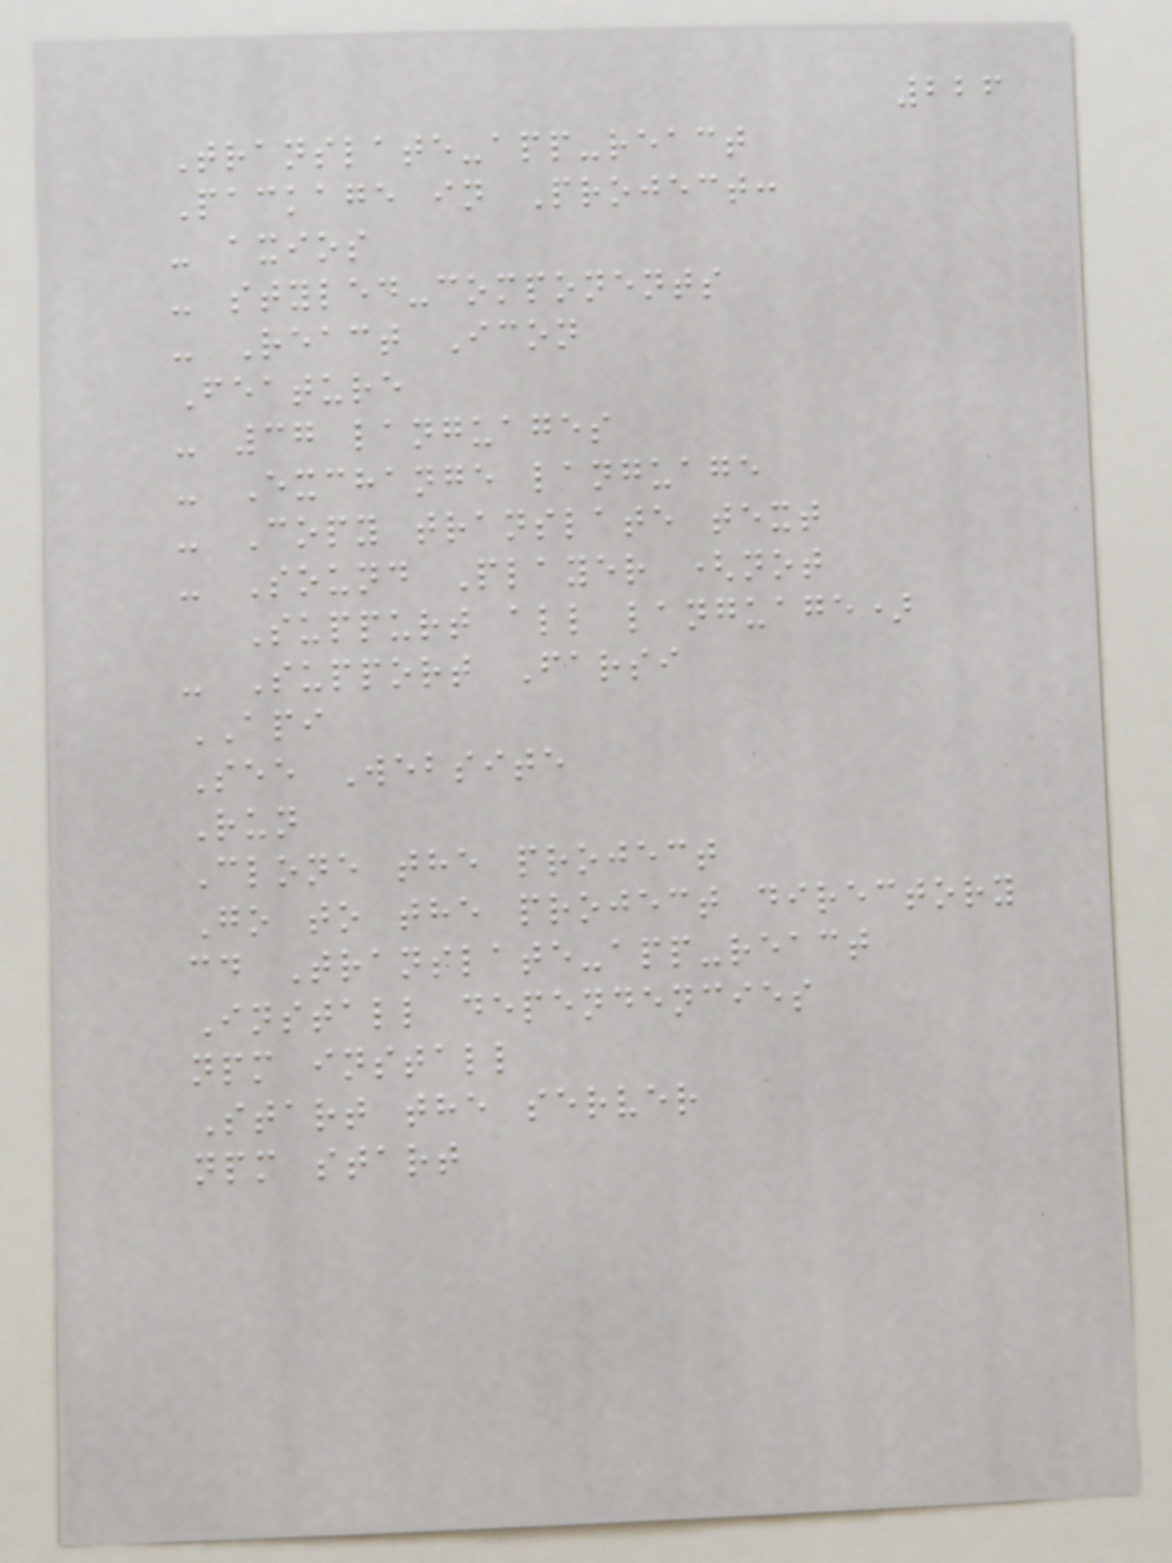226
Translate-app-react
Package in Project:
- axios
- styled-components
- React Icon
Feature
- 37 languages
- Exchange language
- Copy translate text
- Sound Player (not
Suppurt all language)
- Support Farsi
API
See Website
Run
Clone the project
Go to the project directory
cd Translate-app-react
Install dependencies
npm install
Start the server
npm start
